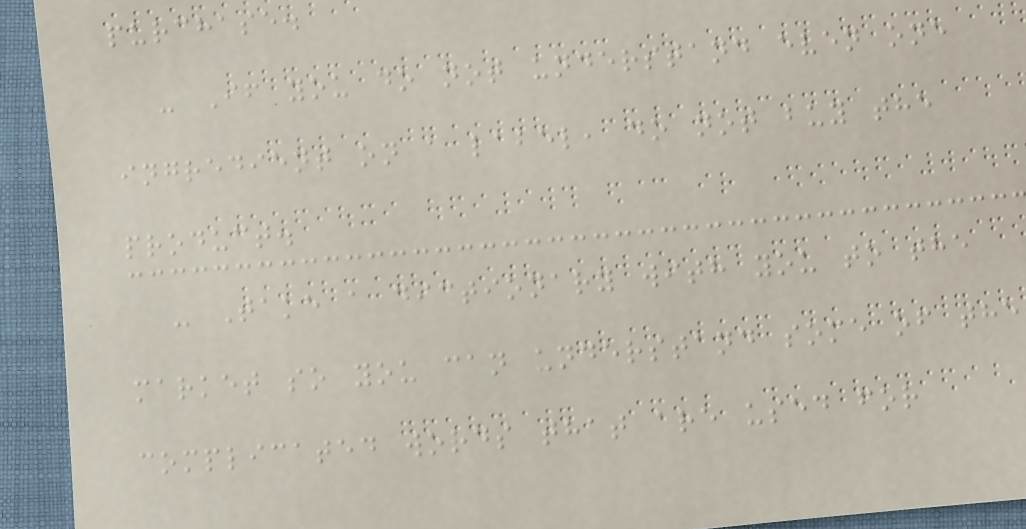purchase.
- If you do not understand even one
ingredient on a label, do not buy the
product.
- Take a dictionary with you to the
market so you can understand some of the
complicated words that are used for
